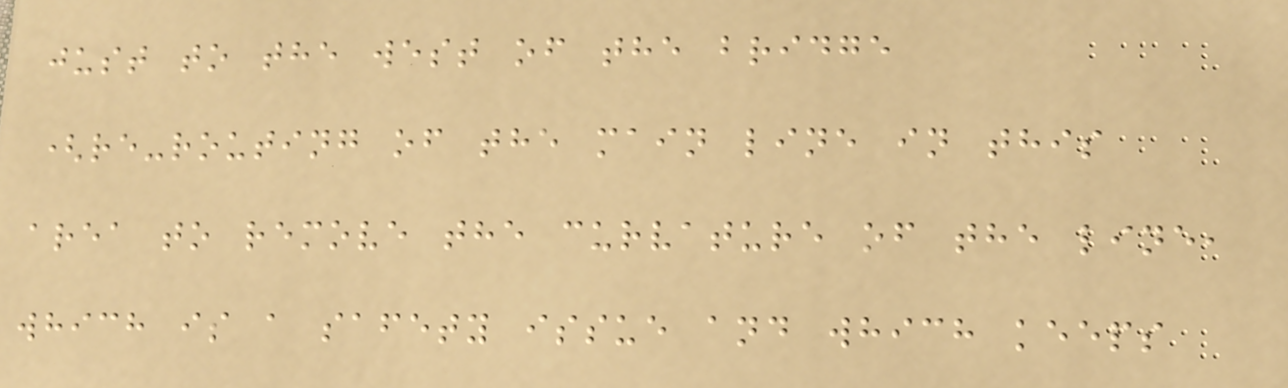just to the west of the bridge
(re-routing of the main line in this
area to remove the curvature of the line,
which is a safety issue and which keeps
